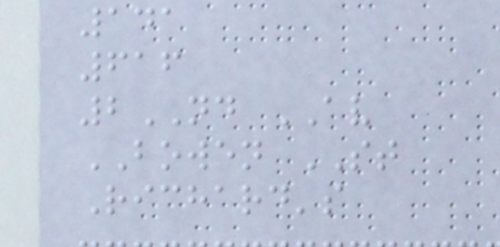141
616
2ND AV
BOWEN ST
Richard's
